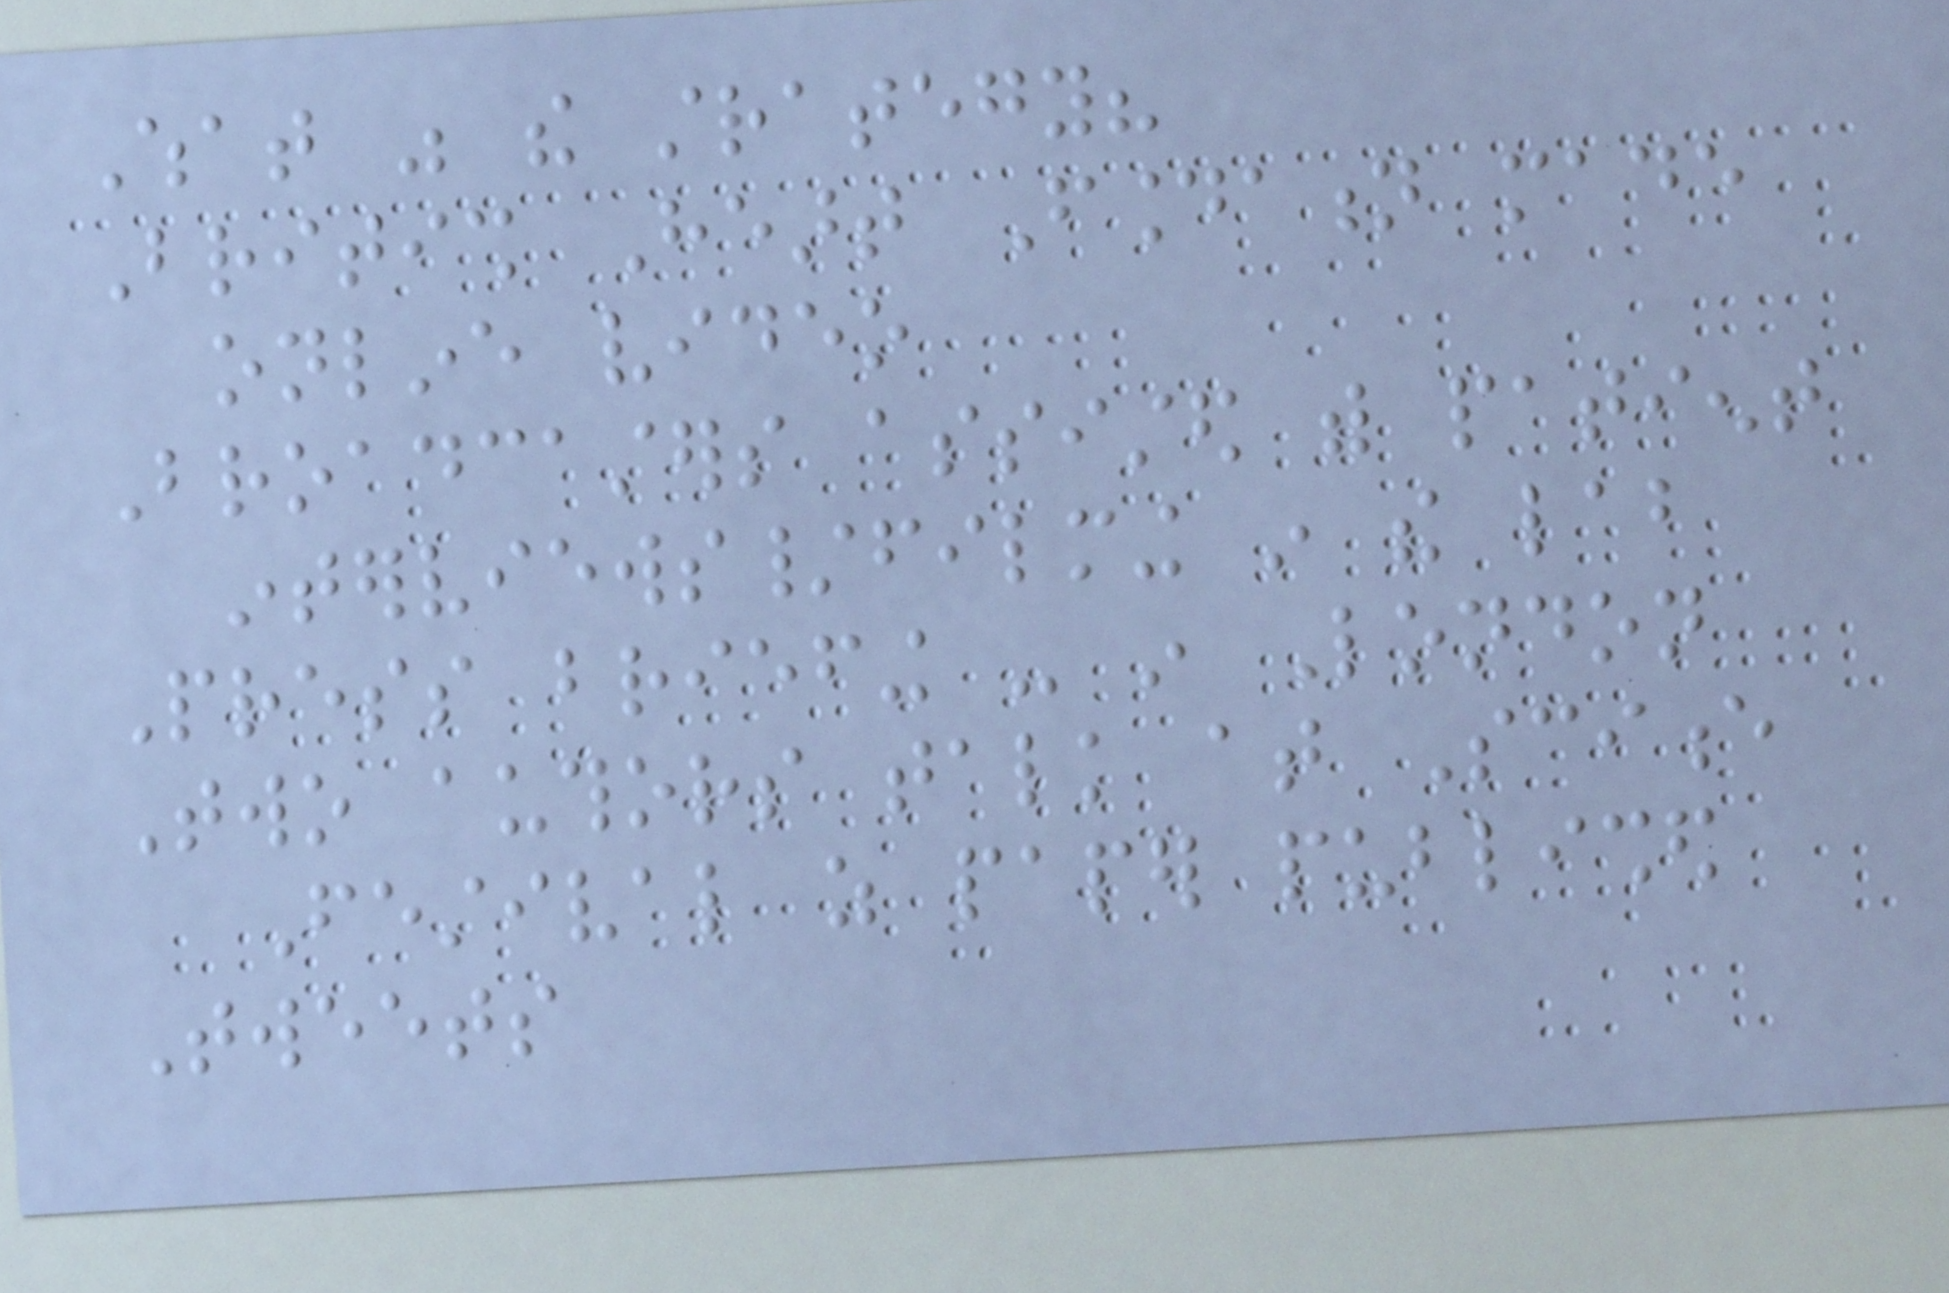What was the strategy?
British Heart Foundation made
online video
Broadcasters assisted with patient
interviews/filming in the lab
Press briefing - in London
Two authors talk at Science
Festival as paper published
Tweets
